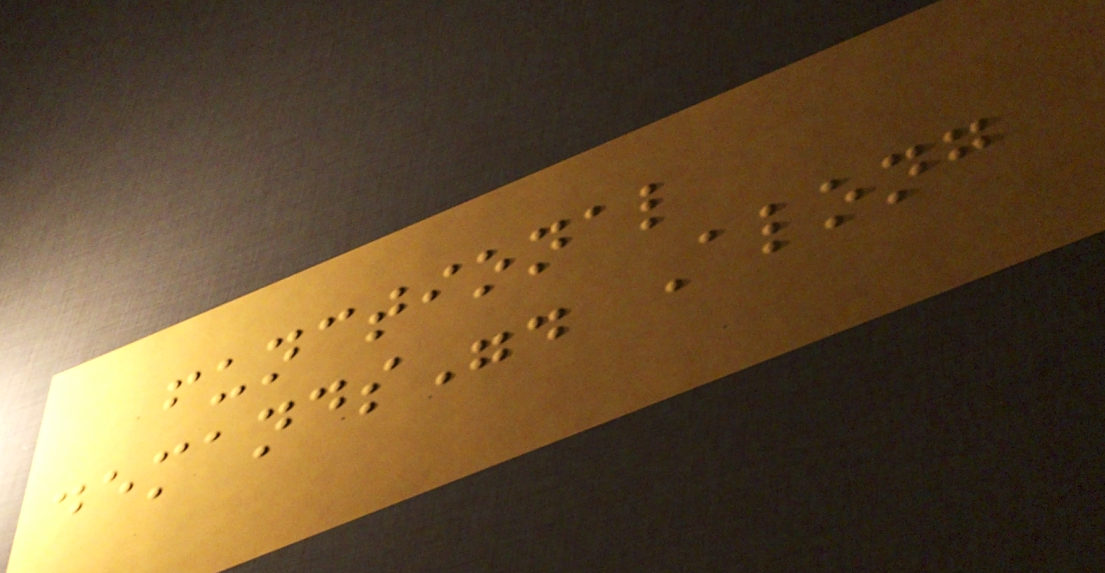functional
demands". Along
